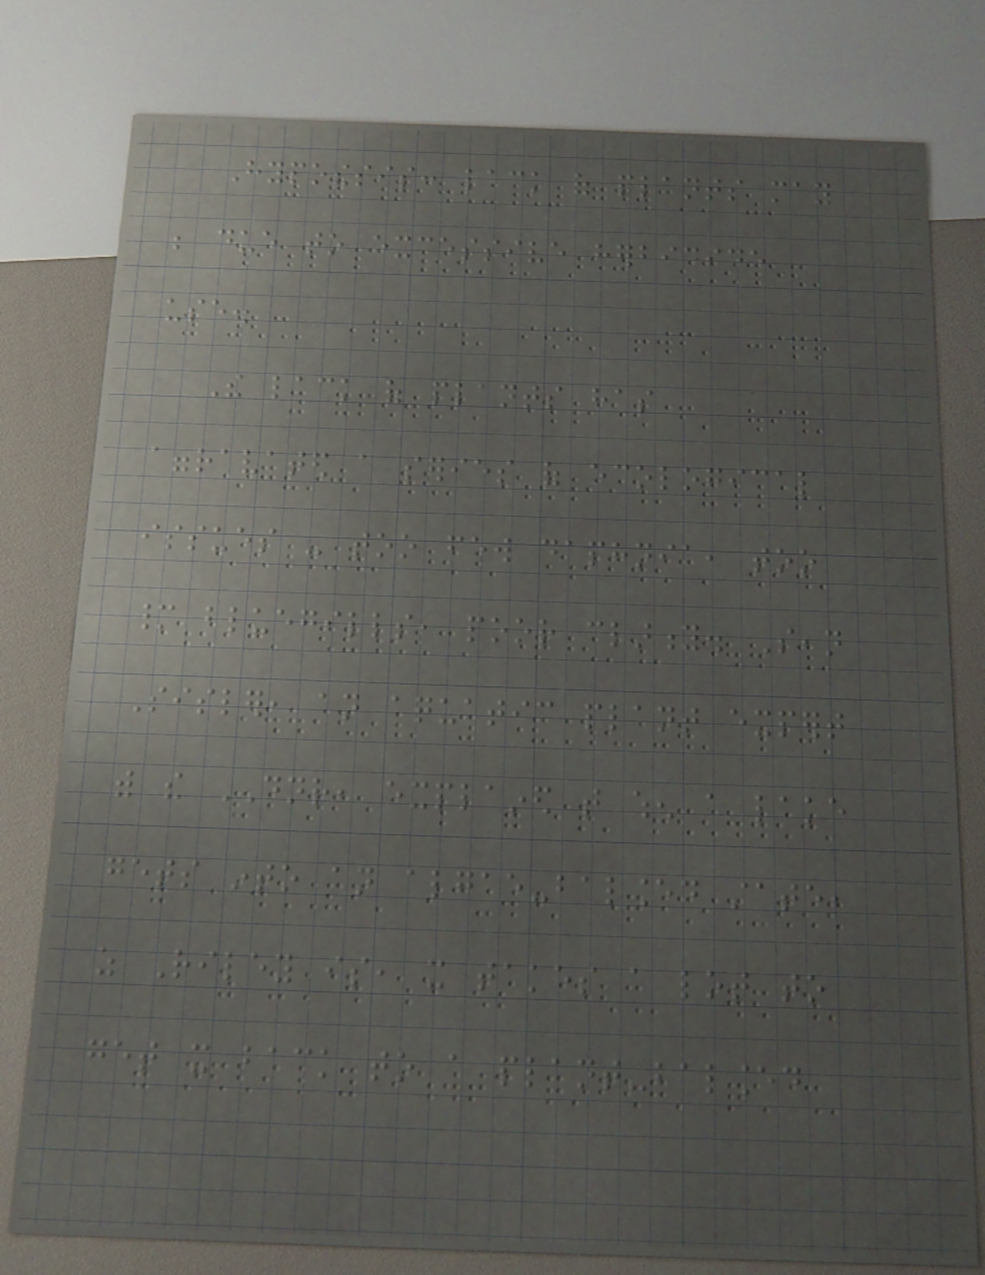Hypothesis: lack of plants may
be due to excessive herbicide
use.
The lack of plants has
aggravated a series of ecological
issues - too few daphnia, too
many bluegills, poor clarity. Sean
Sisler, an aquatic plant expert
with the DNR, explained that when a lake
gets into an algae-balanced state,
as Riley is, it takes a lot to
get it back to a plant-balanced
